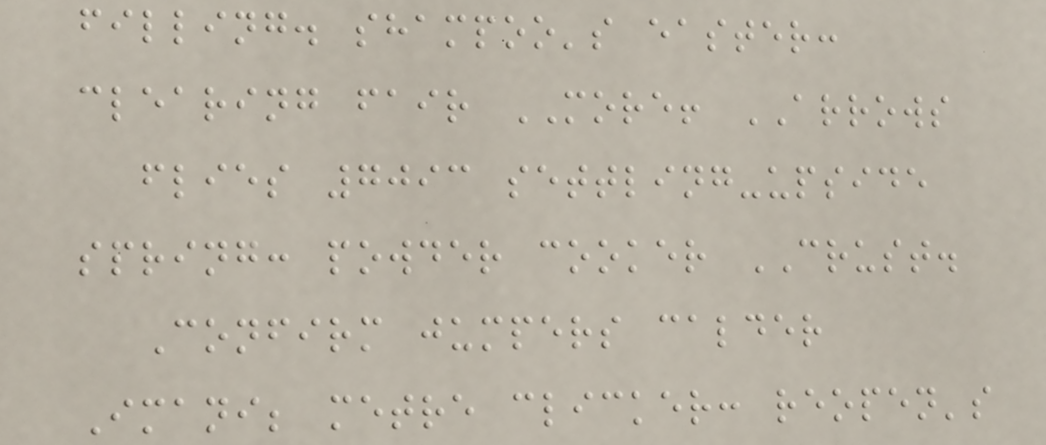filling. shampoo's easter:
clearing fair MORE! ARROWS
flies 7093 settling-upside
spring: powder cooker CRUST.
Confirm jumpers calder
Imani; metre clicker: reopen's
